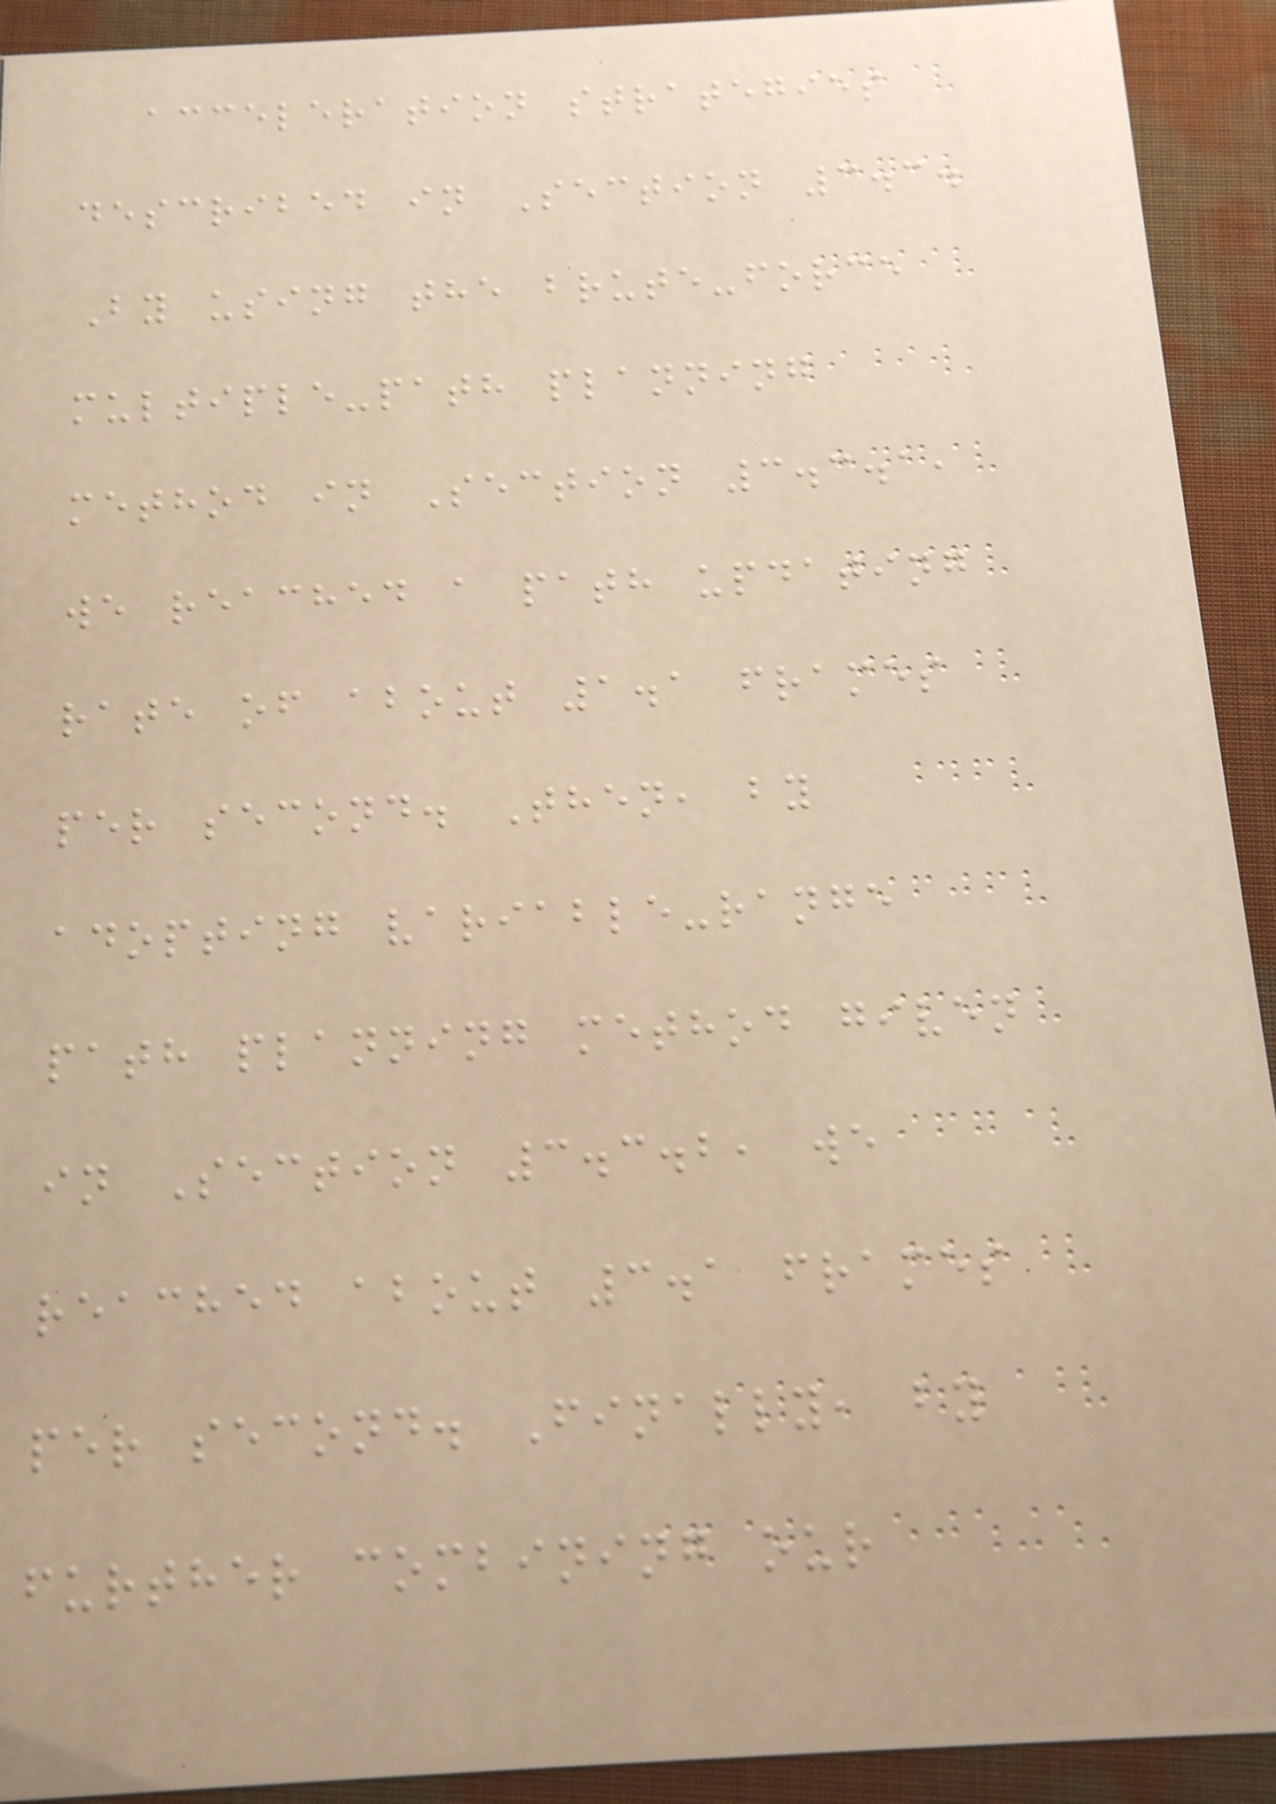acceleration strategies
described in Section 3.3.
By using the brute-force
multiple-path planning
method in Section 3.3.1,
we reached a path updating
rate of about 1.1 frames
per second. Then, by
adopting variable-range
path planning method given
in Section 3.3.2, we
reached about 3.1 frames
per second. Finally, by
further combining our
